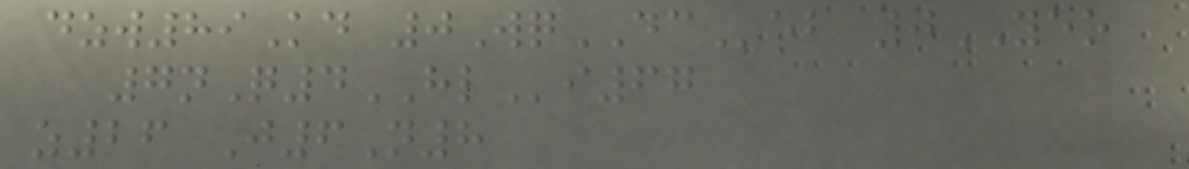dzw89Kd 0WqDCeb 0YEO
7nQ4HLi67
z26 J6N8
